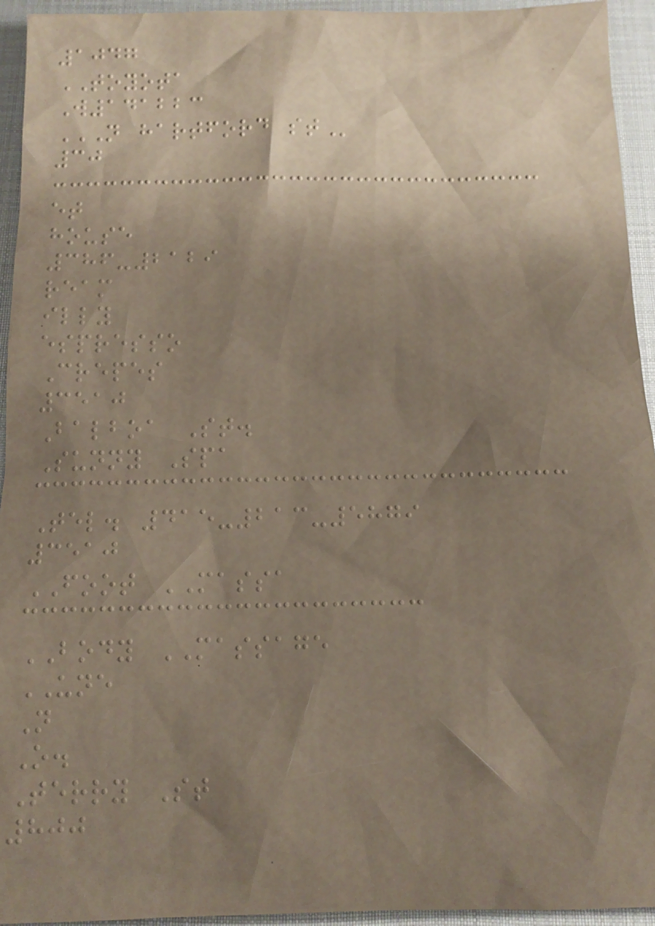1047
TOYOTA
W141223
N HARTFORD ST
30
et
house
386-2129
ream
illy
espresso
Crepes
3510
Balboa St.
Sunny Spa
Tel. 415-213-5879
3510
FOOT MASSA
BODY MASSAGE
UNE
N
O.
Terry St
800
